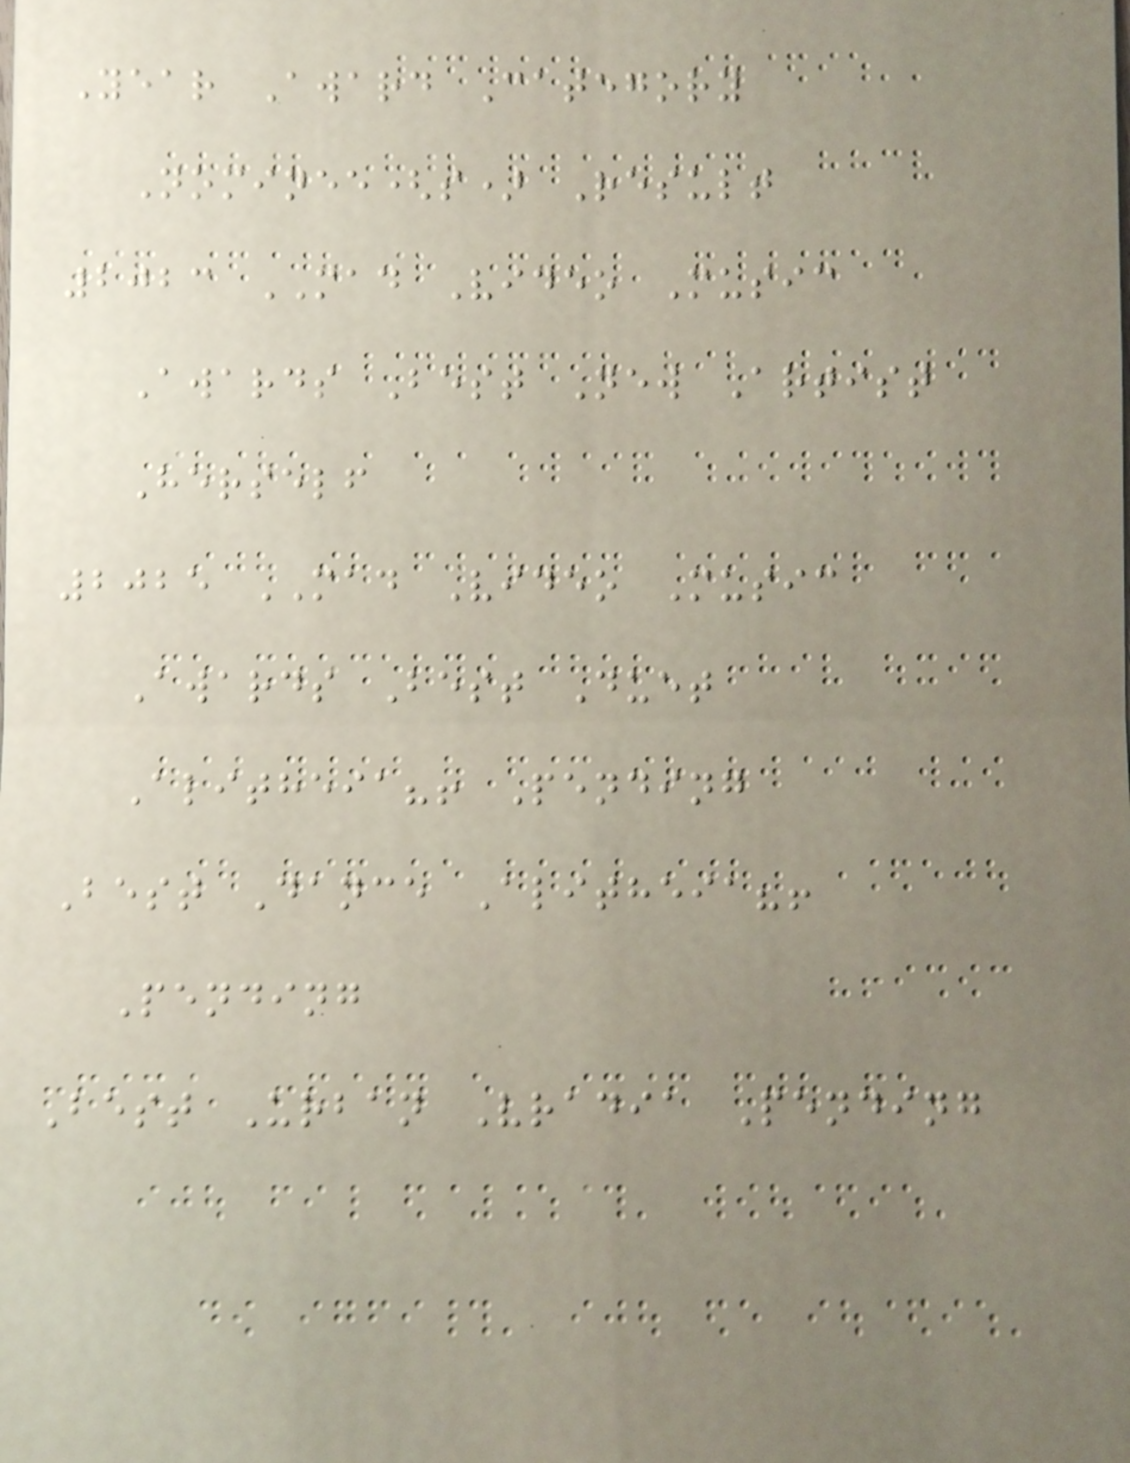Year Award Category
Nominee(s) Result
2023 MAD Video Music
Awards Best New Artist
Herself
2025 MAD Video Music
Awards Best Duet
Alitheia?! Pending
Best Dance Alitheia?!
Pending
Best Urban Vradia Pending
